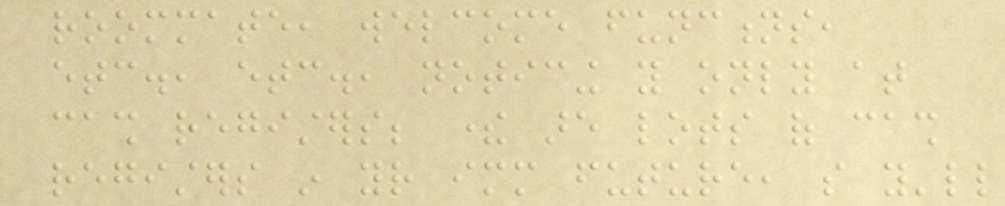roommate, welcome functions,
etc., etc., noticing you only at
cash registers; there are lots of cash
registers in your immediate future, so you'll
